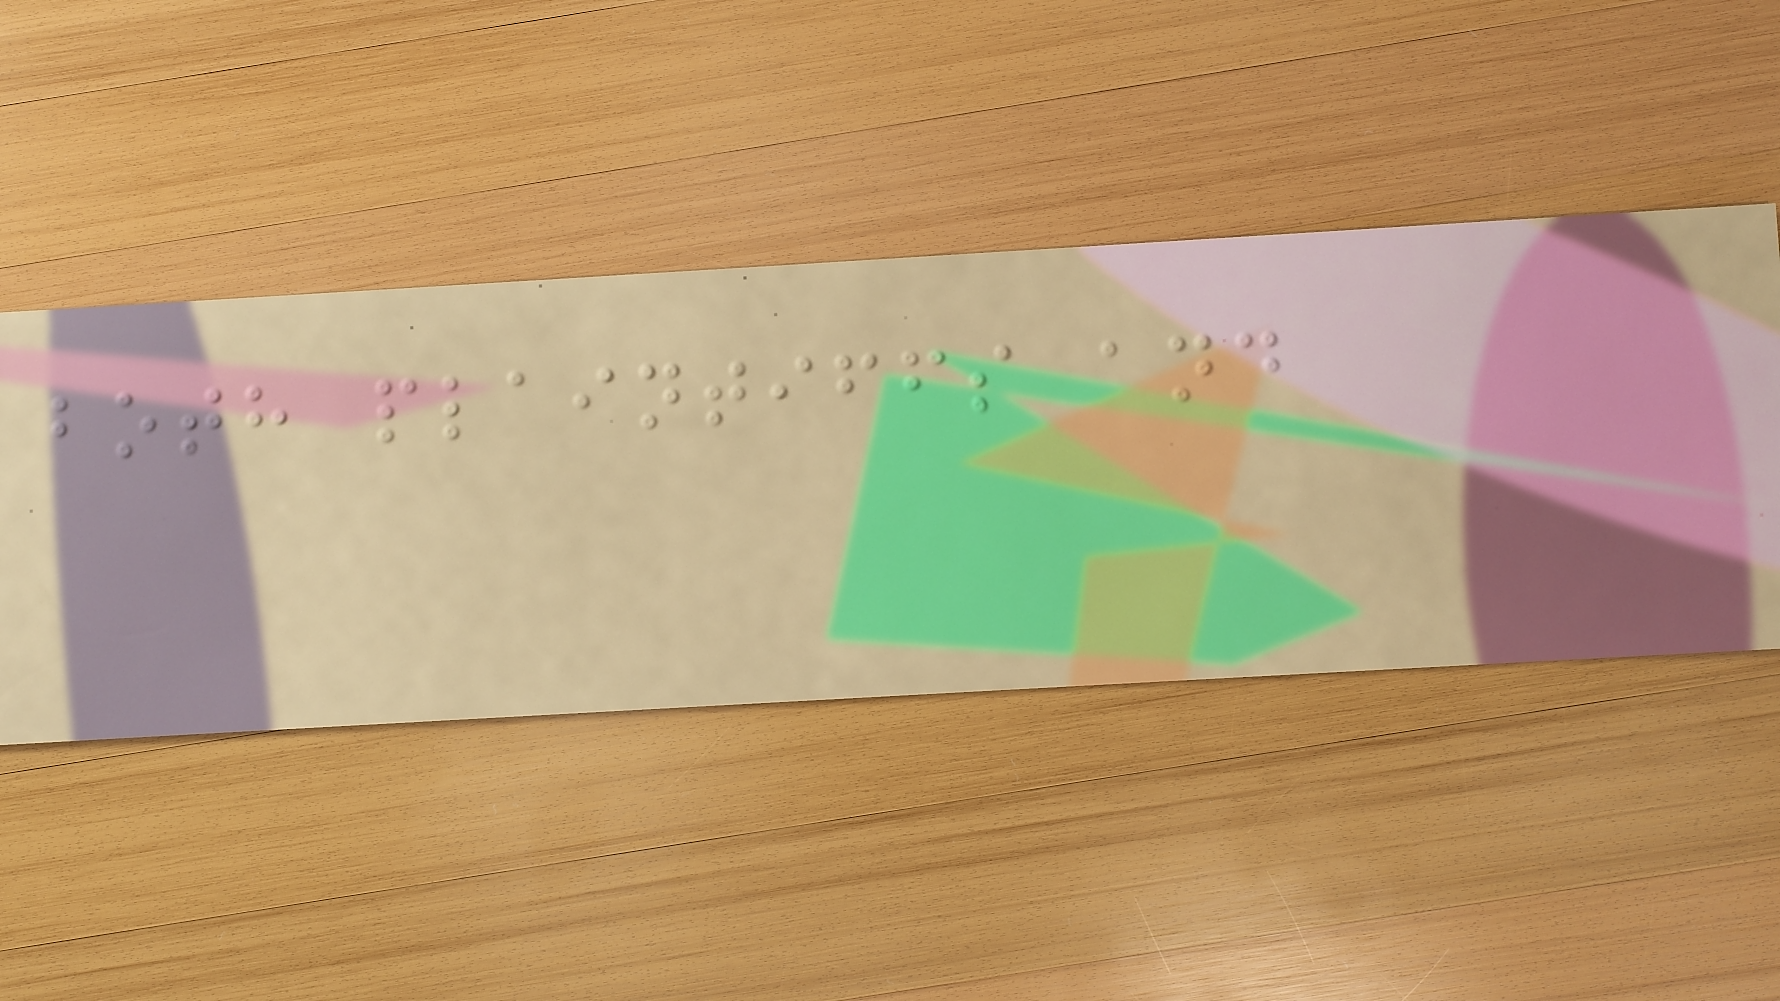both plaintiffs and
